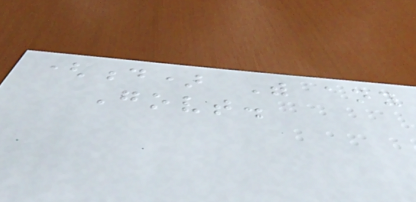(d) With any
Govt.
